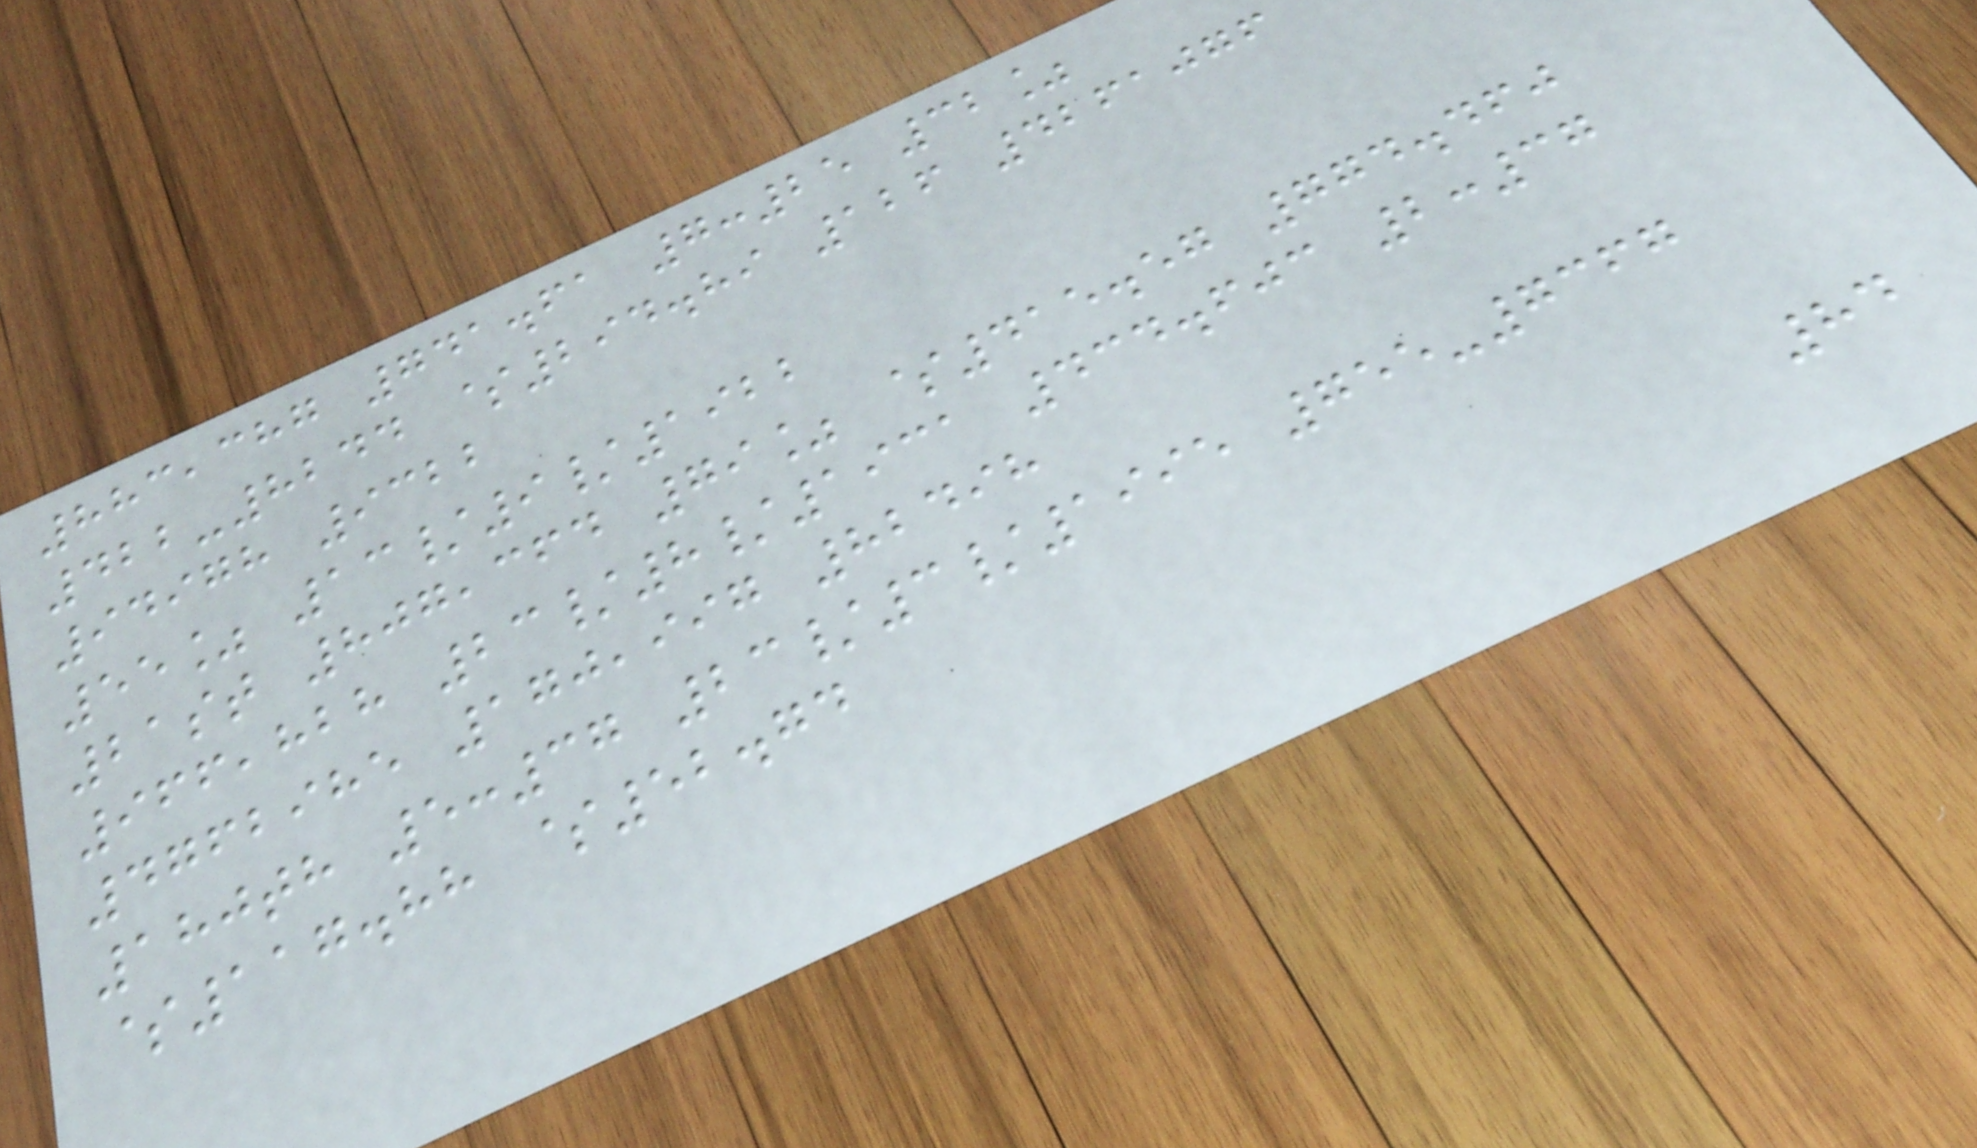883,387 741.61 7:25 32%
422-8244 $294.89 126 4261076
94978 9322
55% 13/9/1922
21st 807,364 79% $415.57 774.460
966,828 23/8/1931 434.603 2:37
4762985 170,997 82498
180th 5:37 23/3/1995 755-7367
$117.88 $52.74
84
